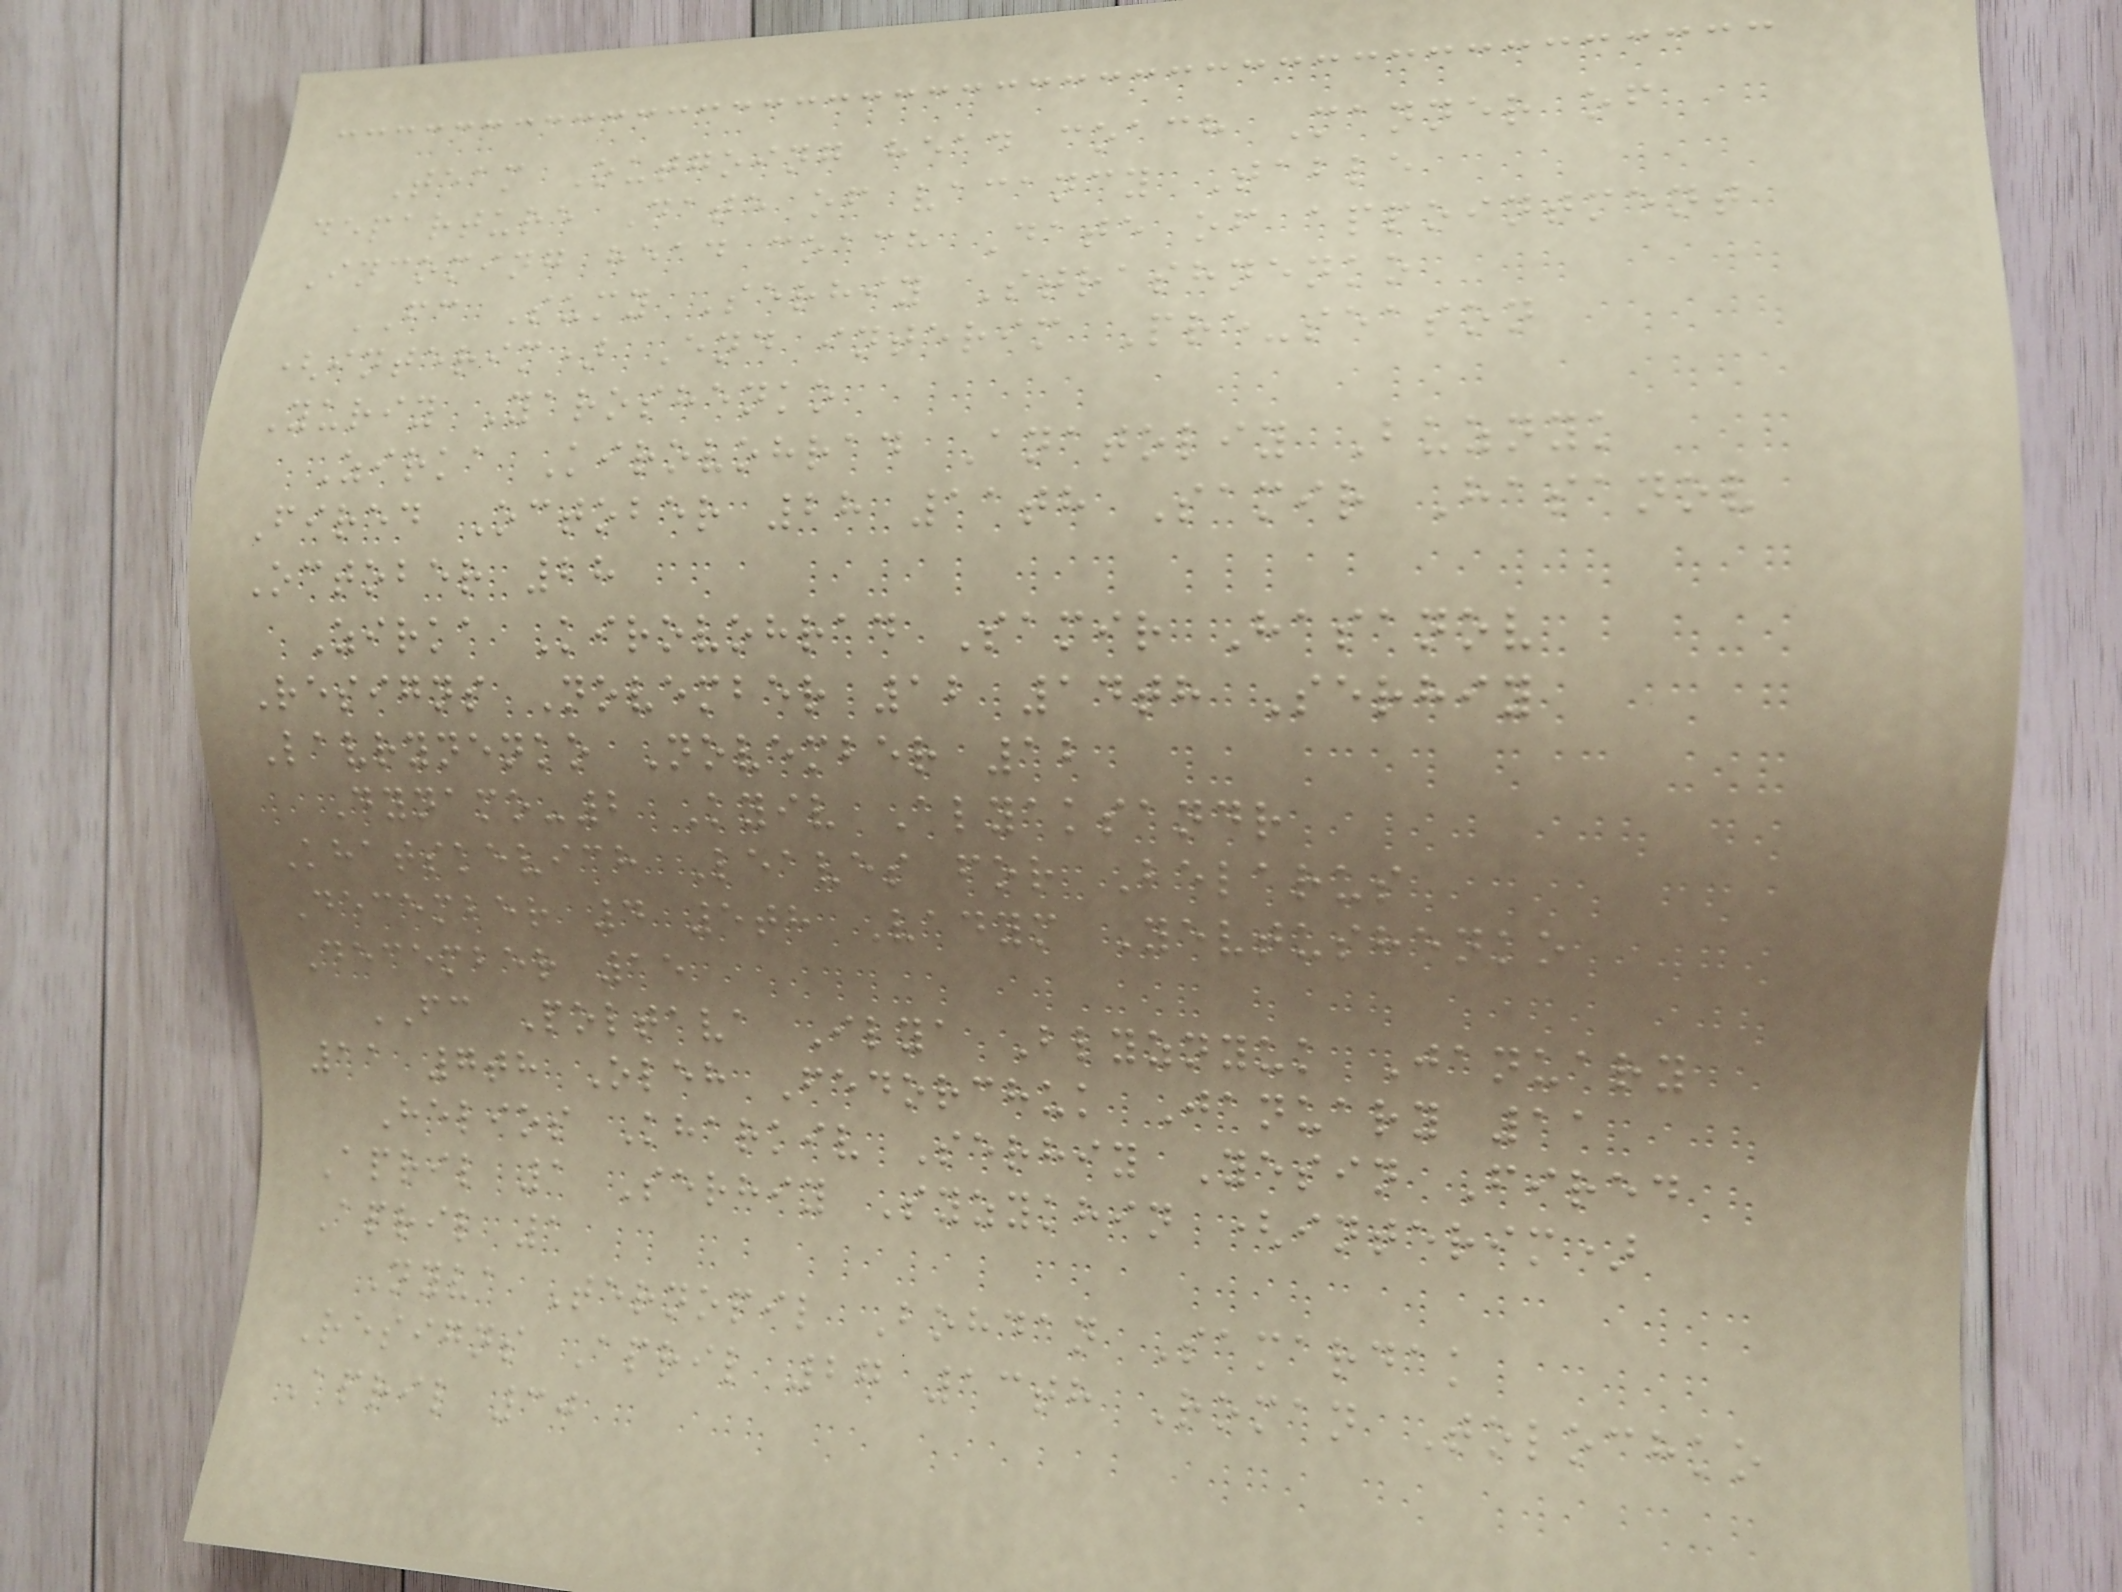Team Outgoing head coach Manner of
departure Date of vacancy Table
Incoming head coach Date of appointment
FC Sumy Serhiy Strashnenko
(interim) End interim Pre-season
Yuriy Yaroshenko
Zirka Kirovohrad Anatoliy Buznyk
Fired October 28 11th Samir Hasanov
October 28
Zirka Kirovohrad Samir Hasanov
Resigns November 12 14th Serhiy
Lavrynenko November 12
Dynamo-2 Kyiv Alyaksandr
Khatskevich Leaves for Belarus
December 4 5th Vadym Yevtushenko
December 15
FC Poltava Ilya Blyznyuk January
11 7th Oleh Fedorchuk January 11
Helios Kharkiv Serhiy Yesin Fired
April 1 Serhiy Syzykhin (interim)
April 1
Nyva Ternopil Bohdan Samardak
Resigns April 27 13th Roman Tolochko
April 30
